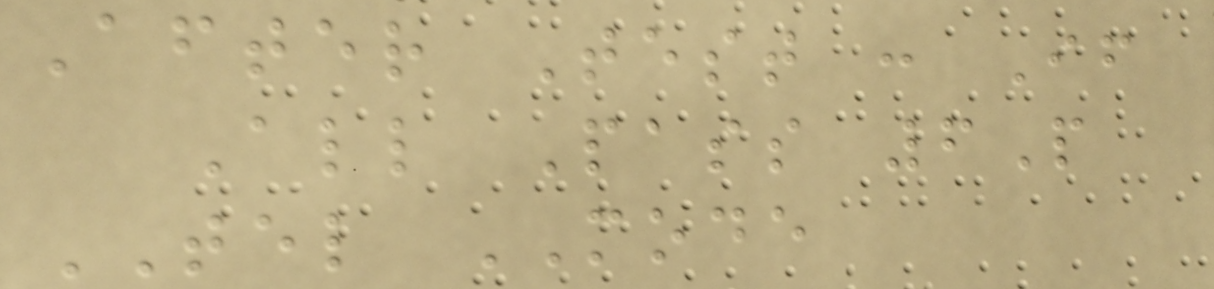After Test : If
All Pass 6P
TEL MODE
